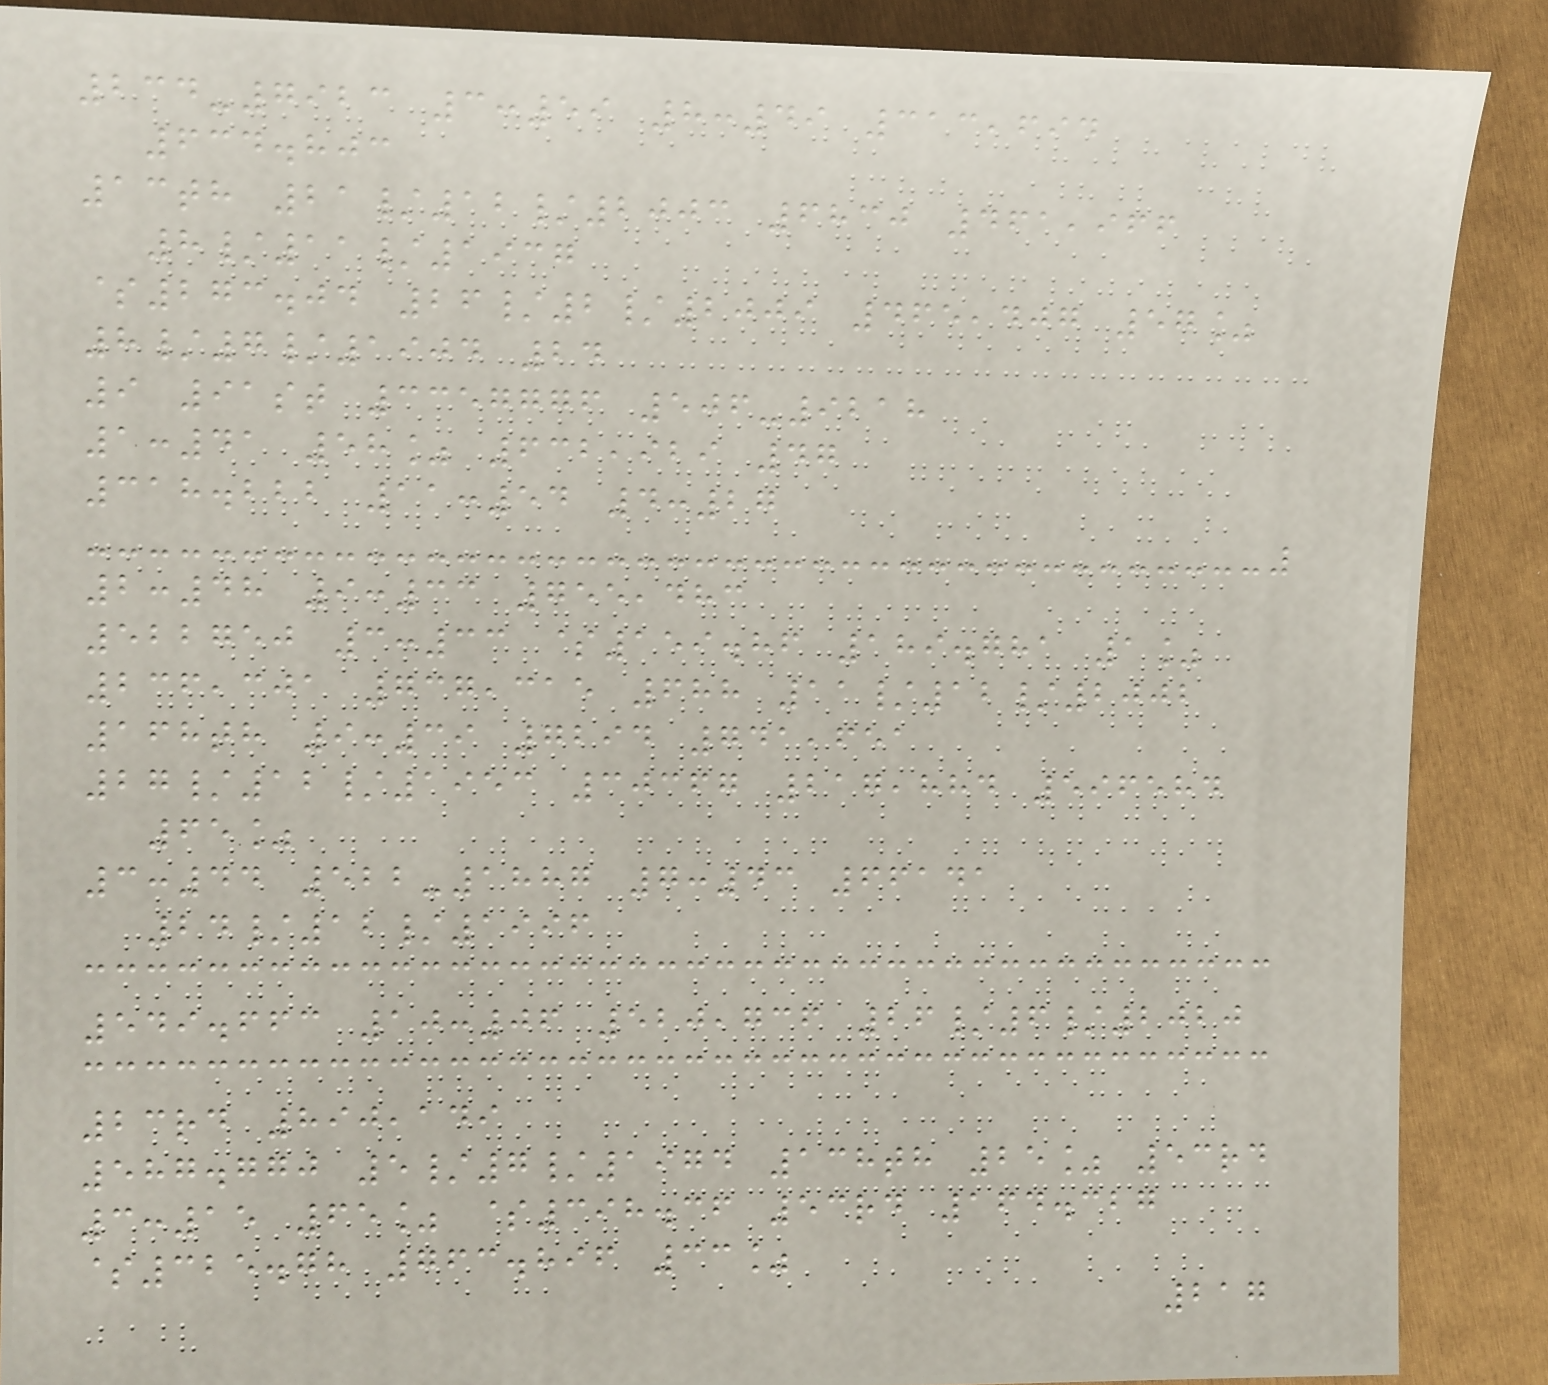234-7923 3:59 8:49 313,694
634.803
13th 21/12/2003 6830 461,966
8/11/1937
$273.04 26/2/2009 465,407 57%
8/7/1904 24
9 91st 3357776 506-9218
1:41 58% 632,929 47
318.222 11:54 4:27
2:48 9:33 755,483
522750 3:33 $159.86 189.781 1%
236,301 737,315 688 11/12/2002
168th 9:39 7294 741,651
27/12/1953 30367 217,884 596584
65%
3:44 522-1887 7:43 66141
24/12/1996
549.663 10:06 520,736 26/6/2020
23rd 890,149
587.770 5/7/1974 138th 25% 53rd
3:15 65% $398.36 53rd 164.327
$325.78 763.896 33%
217
